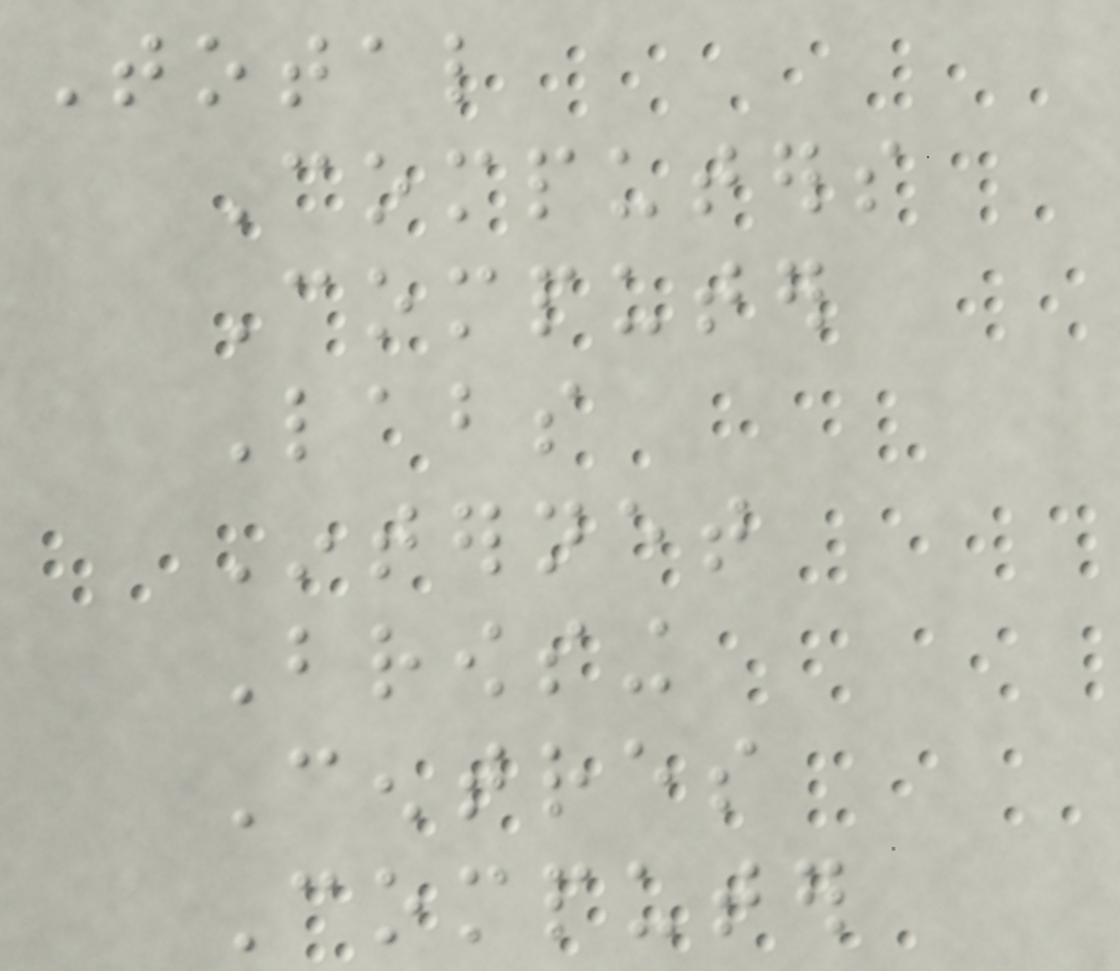Total
Computers
Computer
Labs
Internet
Browsing
Centres
Computer
